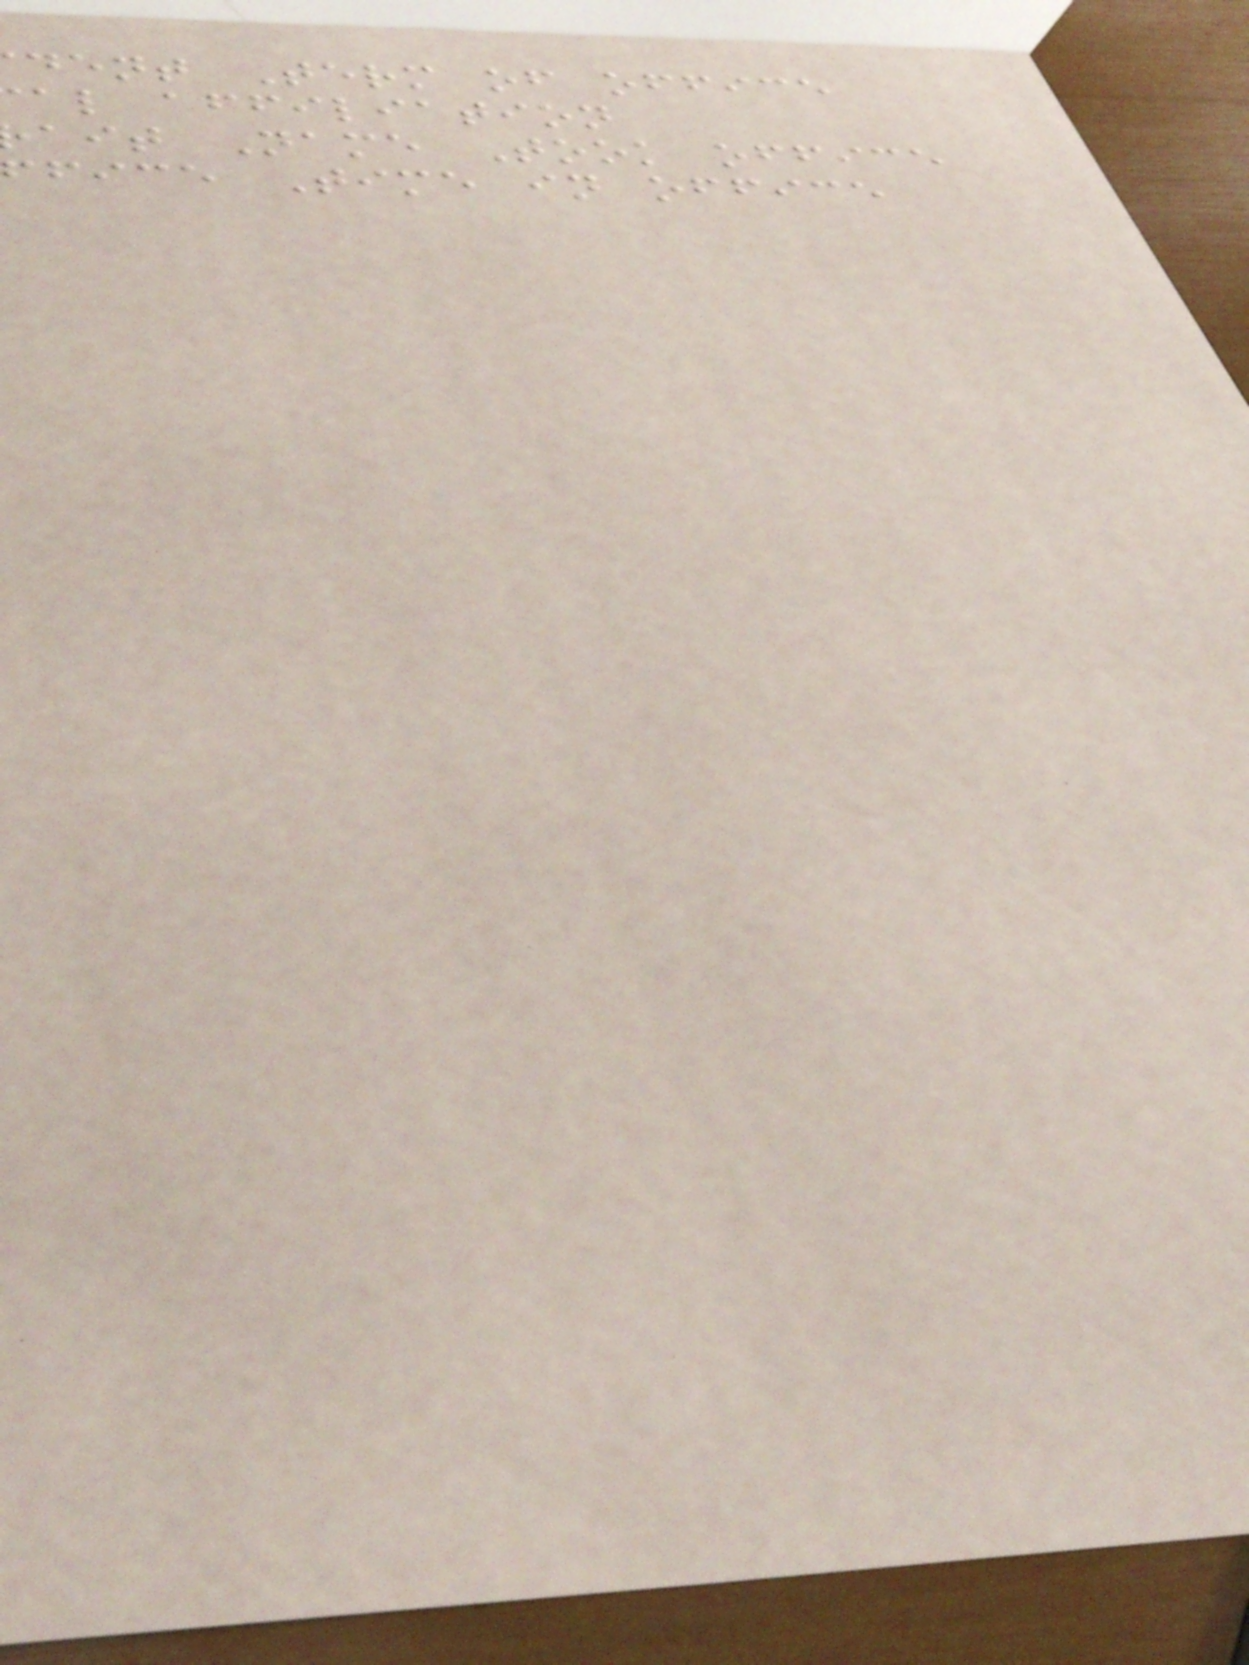dent Term of office
al affiliation
ait Name Took office
fice Time in office
